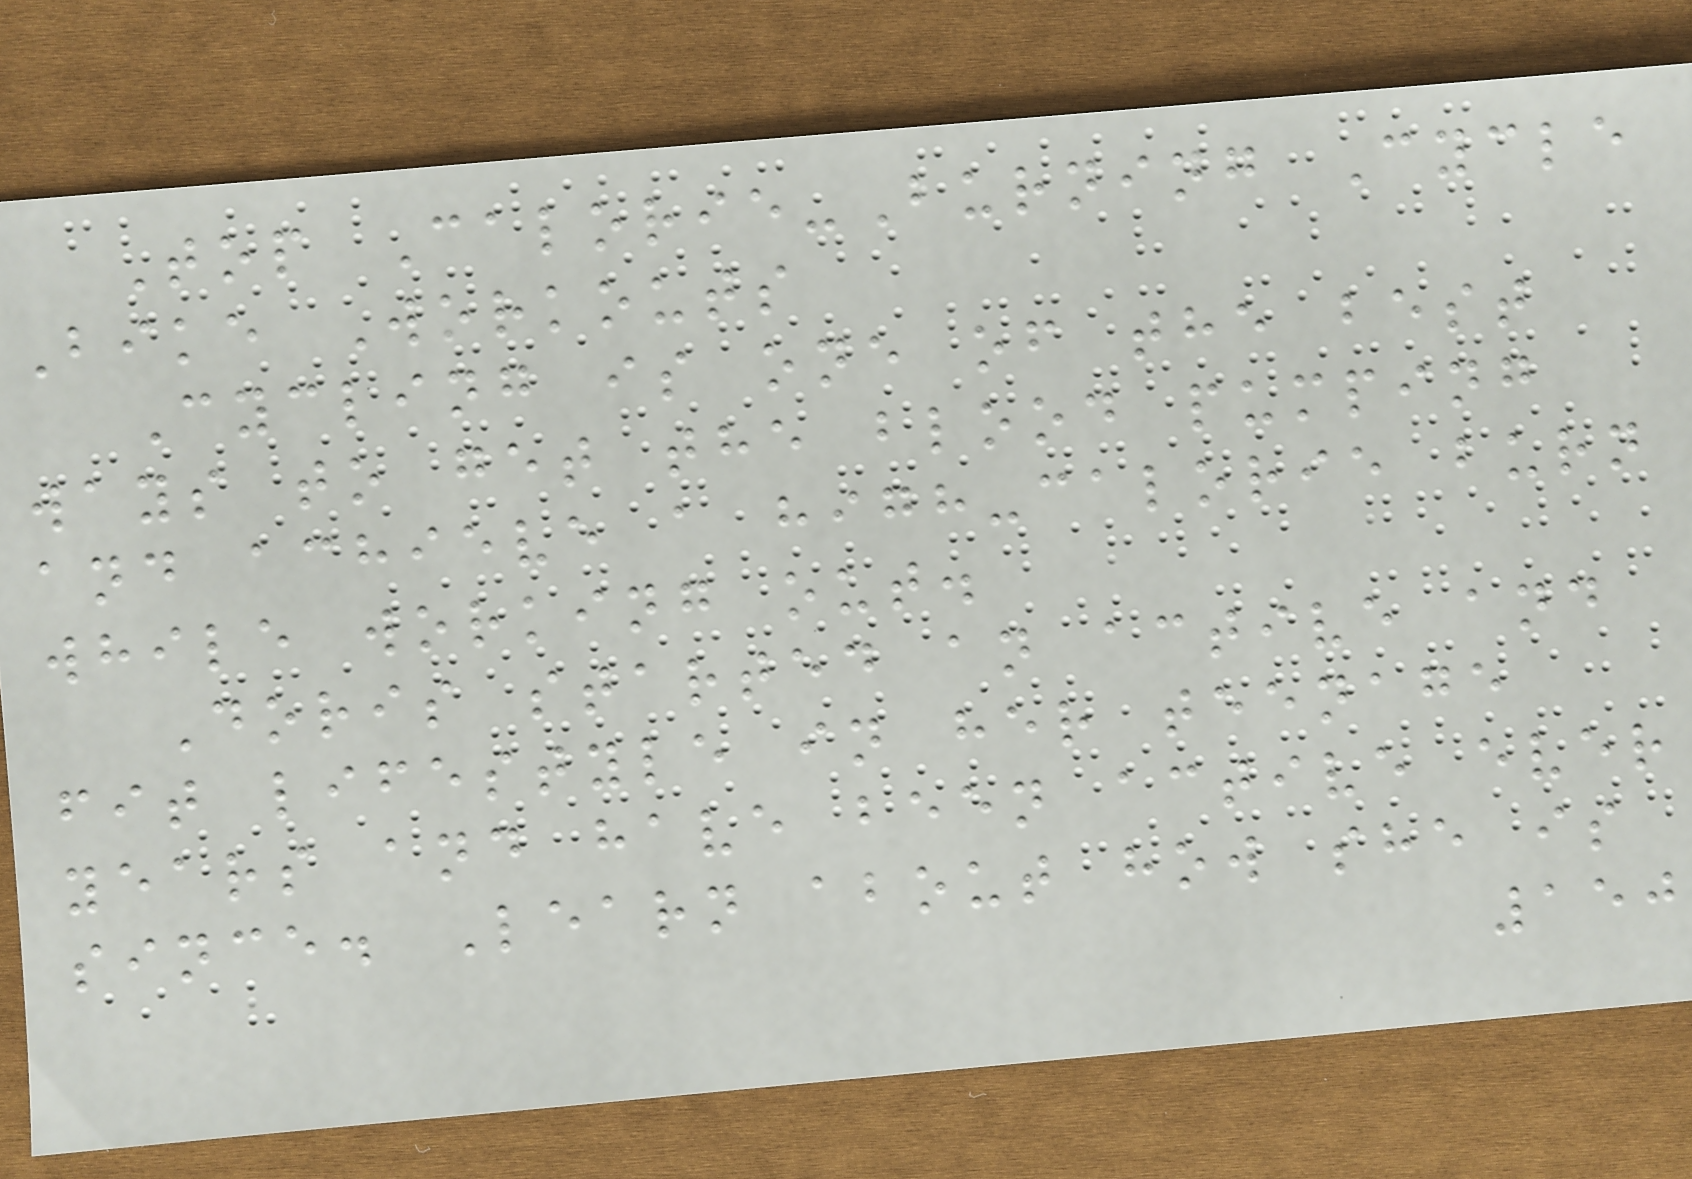Top Calorie-Burning Cycle
Bike Workouts
Cycling is one of the best
ways to get the blood pumping
and achieve a high-calorie burn
while working out.
Doris started an active and
fit lifestyle in her teenage
years and have been active ever
since. Learn about how she is
150
